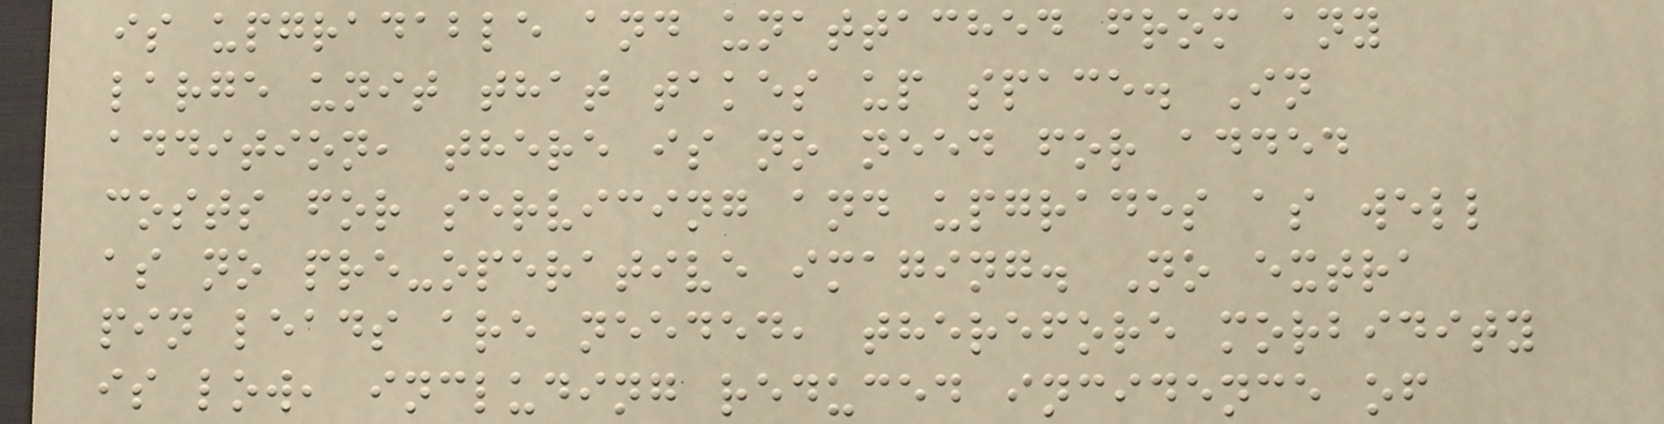is upgradable and unattached from any
large unit that takes up space. In
addition, there is no need for added
costs for servicing and upgrades as well
as no pre-operative imaging. No extra
pin leads are needed, therefore morbidity
is low, including reduced incidence of
